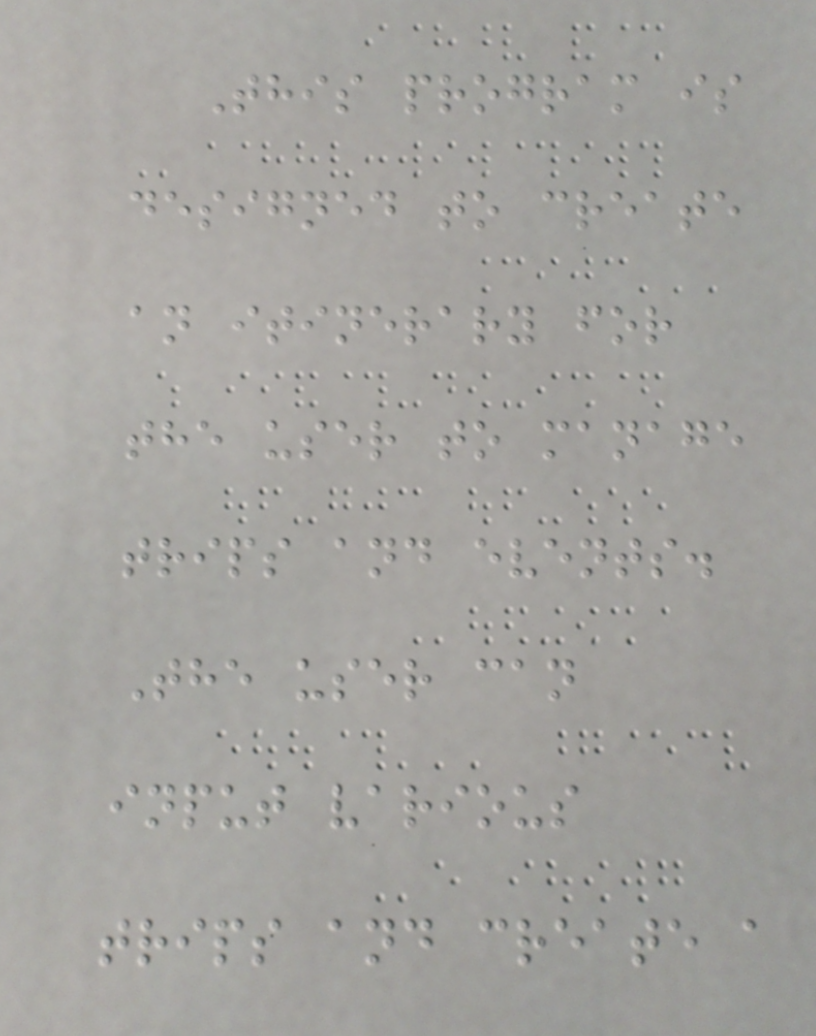This program is
designed to create
an itinerary for
the user to manage
trips and events.
The user can
input various
trips and create a
